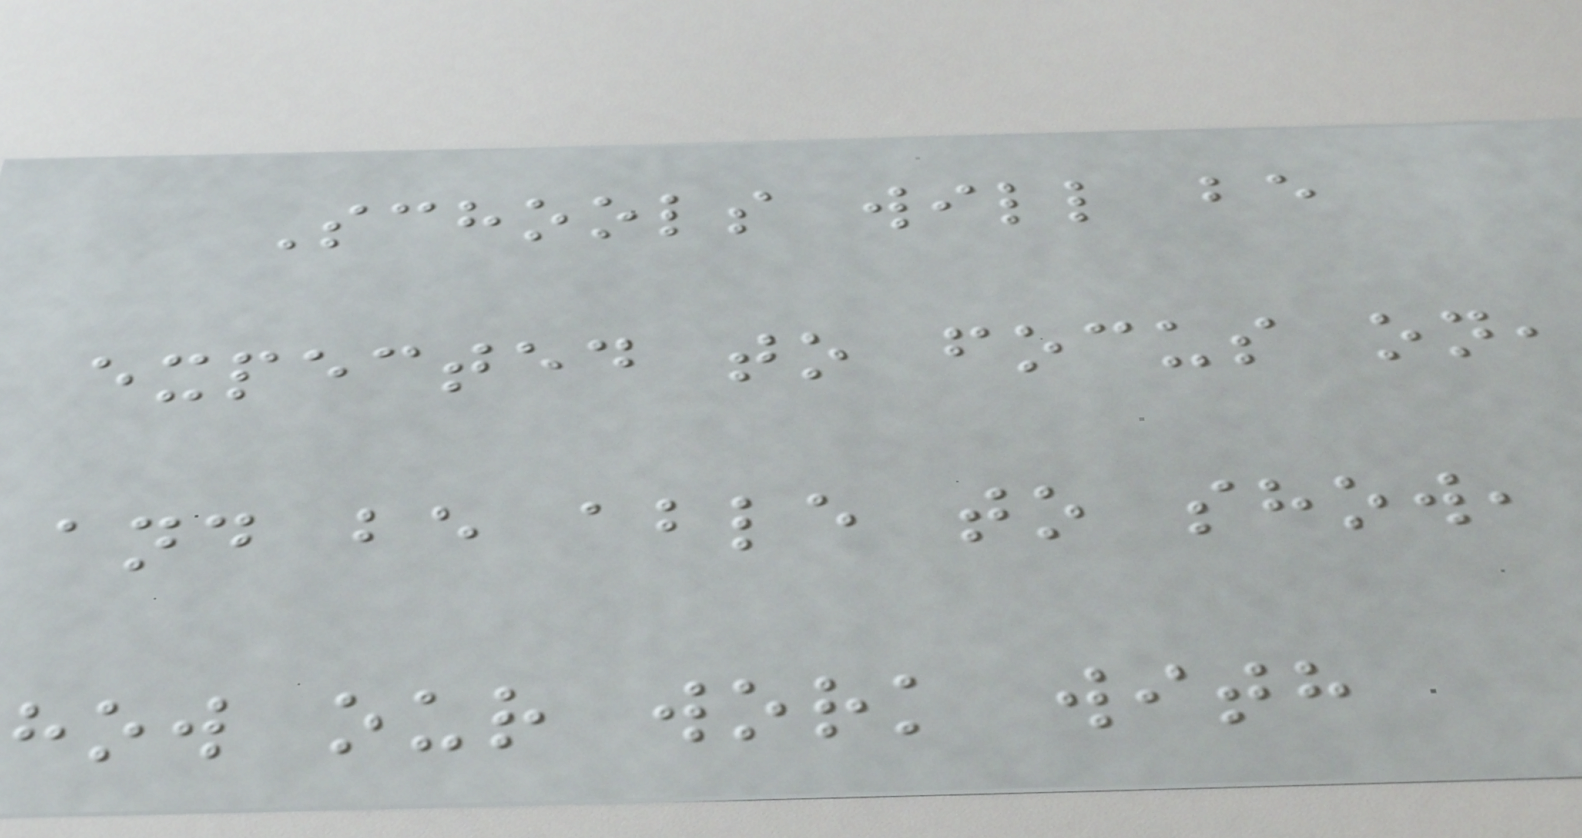Schools will be
expected to focus on,
and be able to show,
how our work with
